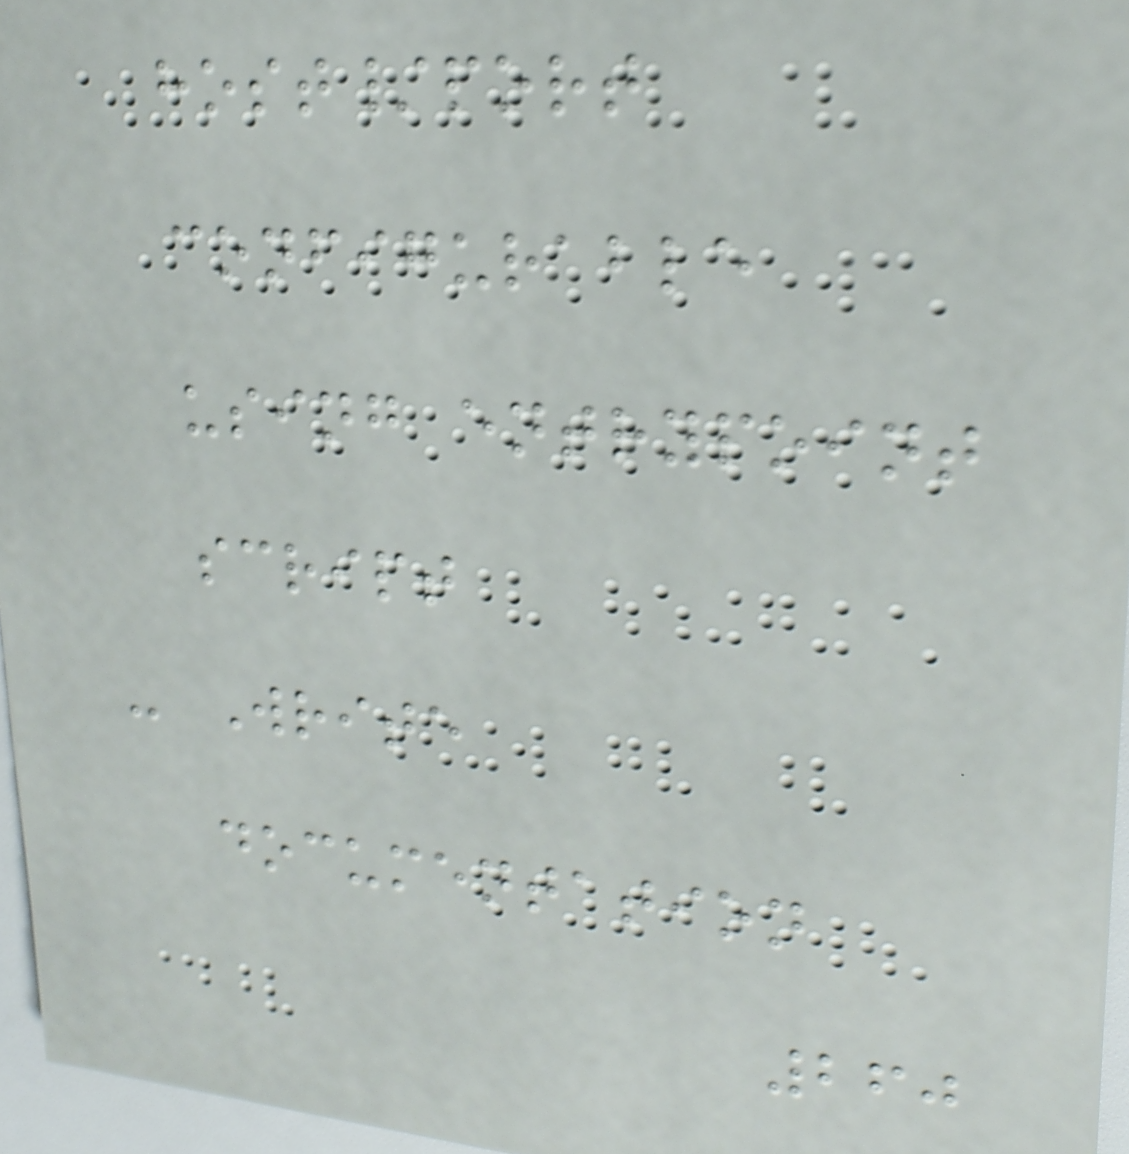host/port
configurable
using entrypoint
script
- Write
documentation
260
